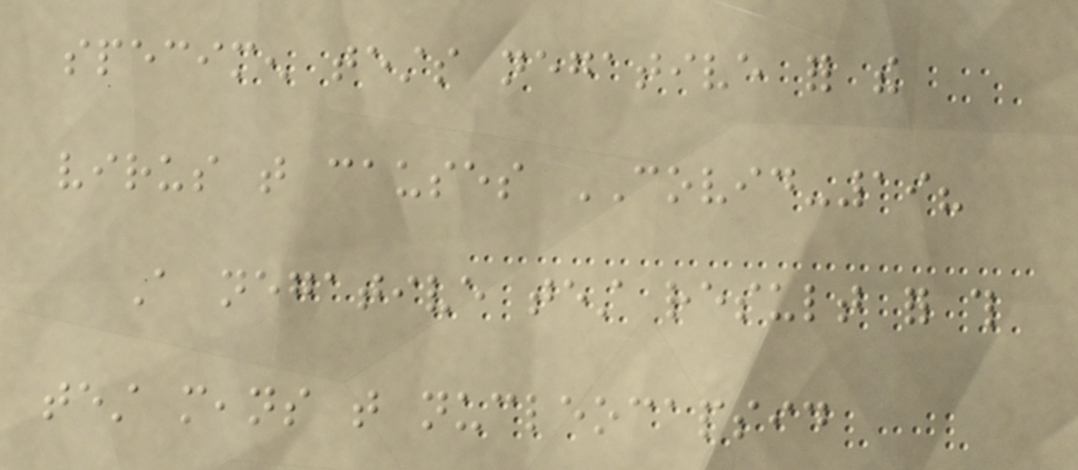specimen tests negative for the
virus that causes COVID-19?
A negative test result for this
test means that nucleocapsid
